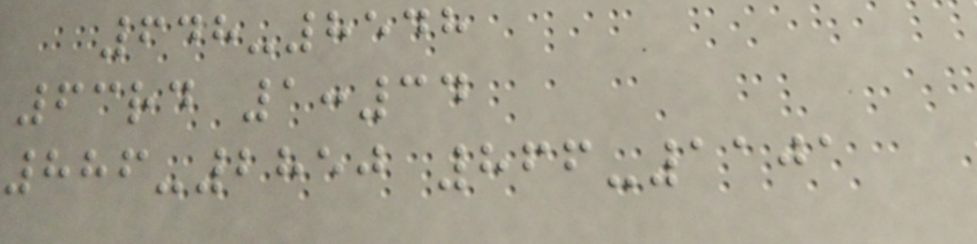648-8548
63rd 1:34
886-2850 866-1101
